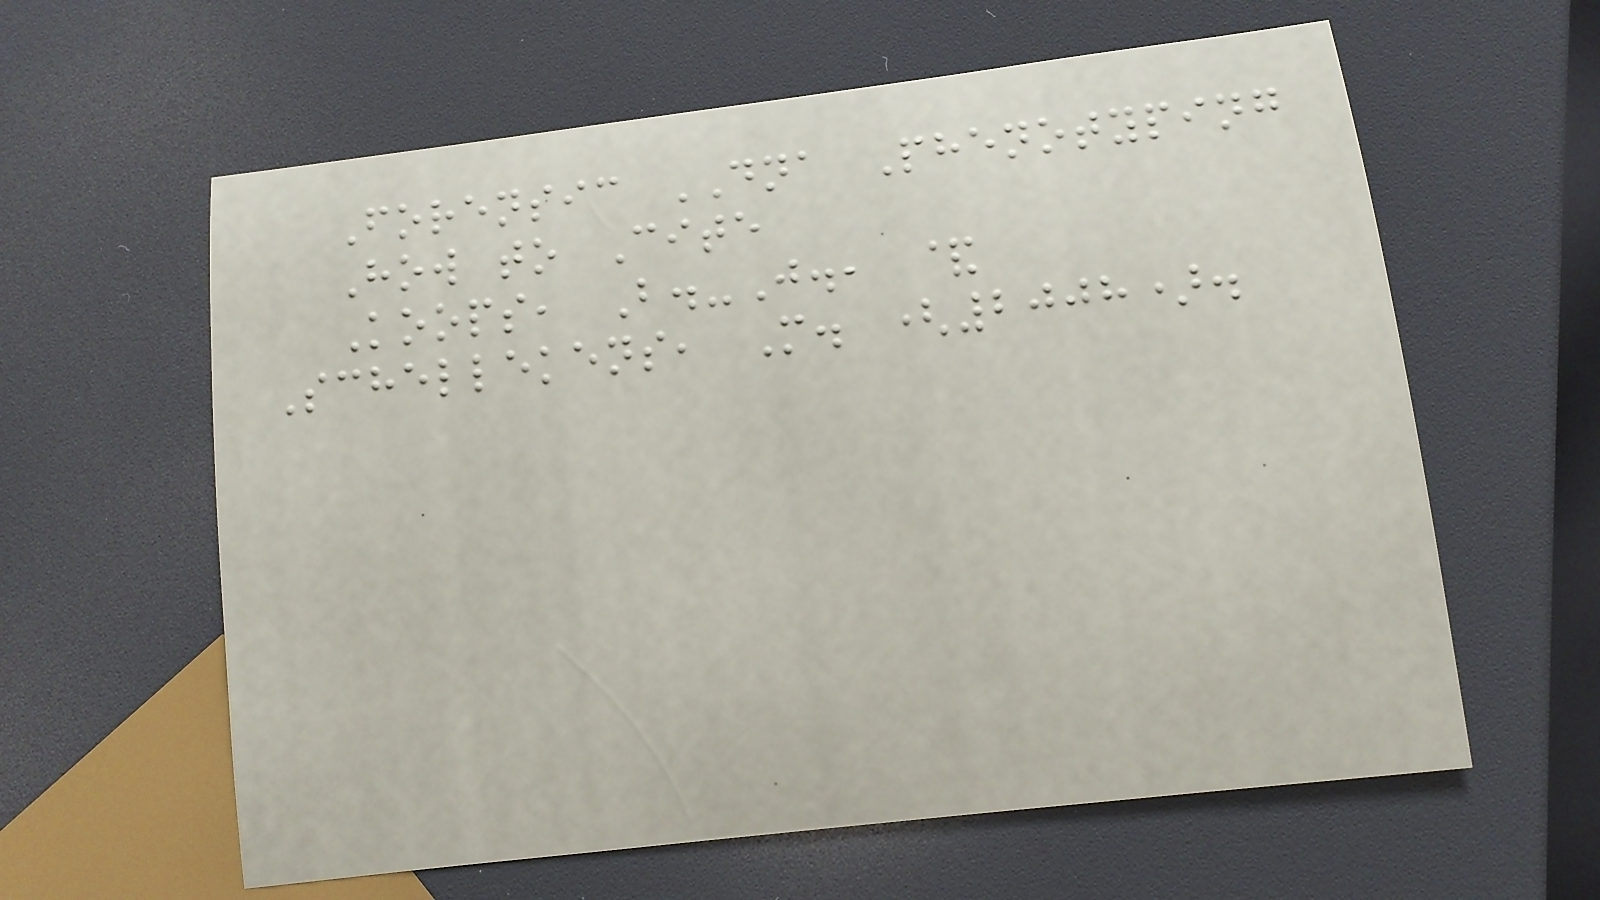Forensic DNA Phenotyping
How to Cite
Koops, B.-J., &
Schellekens, M. (2008).
